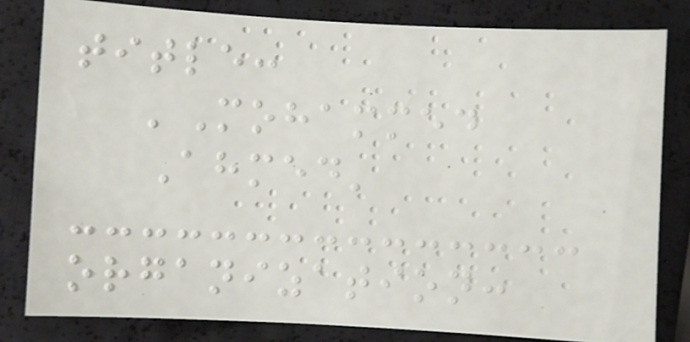title:
'Mohammed
Ahmed'
organization:
